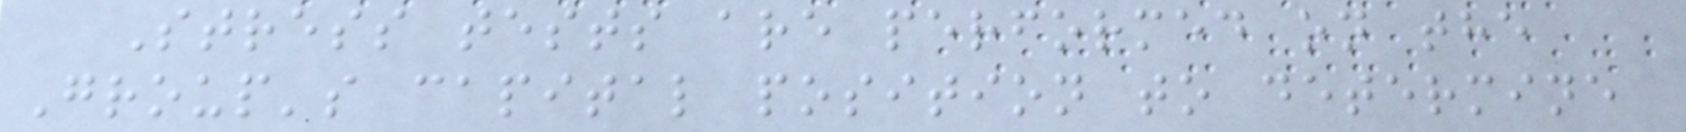Stress tests are performed on the
Group's capital position to determine
